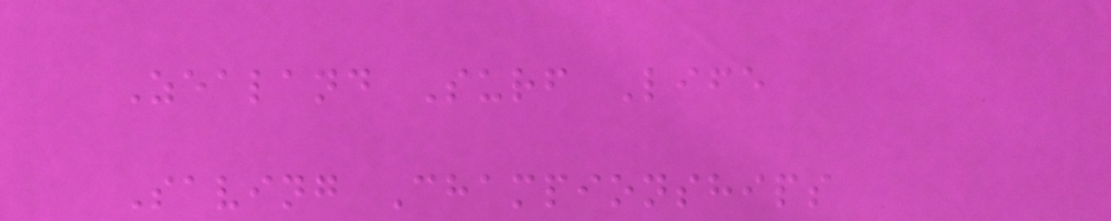Zealand Surf Life
Saving Championships
